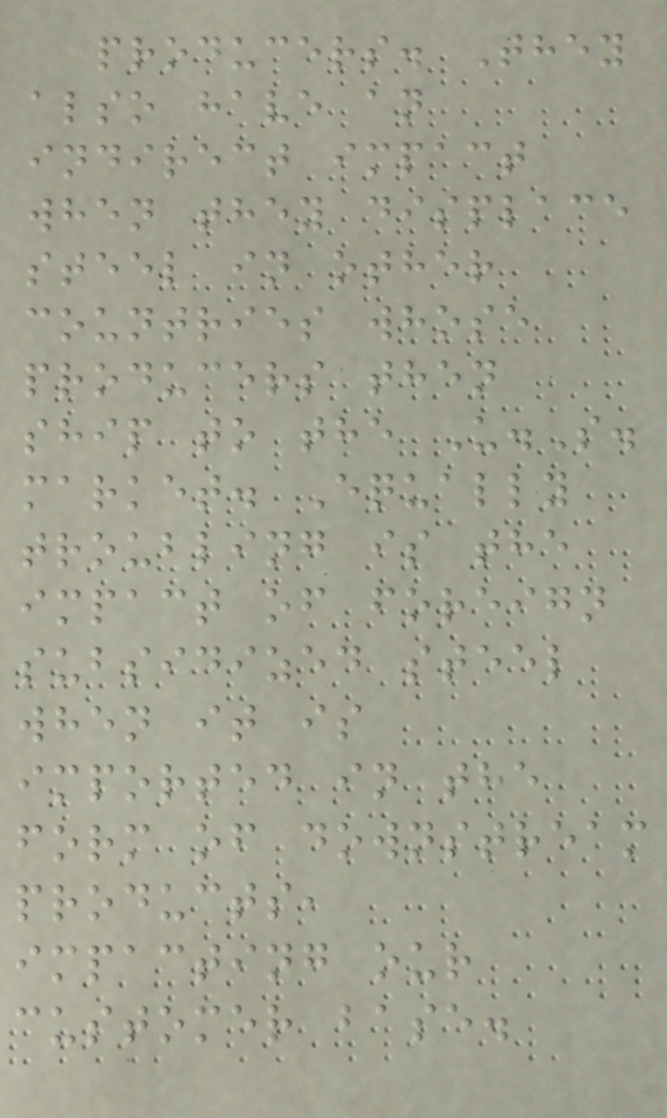producers. They
also have an
indirect impact
when they displace
steel in other
countries whose
producers then
ship to the U.S.
market. Equally
troubling is the
impact of foreign
subsidized steel
when it is
imported in the
form of downstream
products,
impacting our
customer base.
